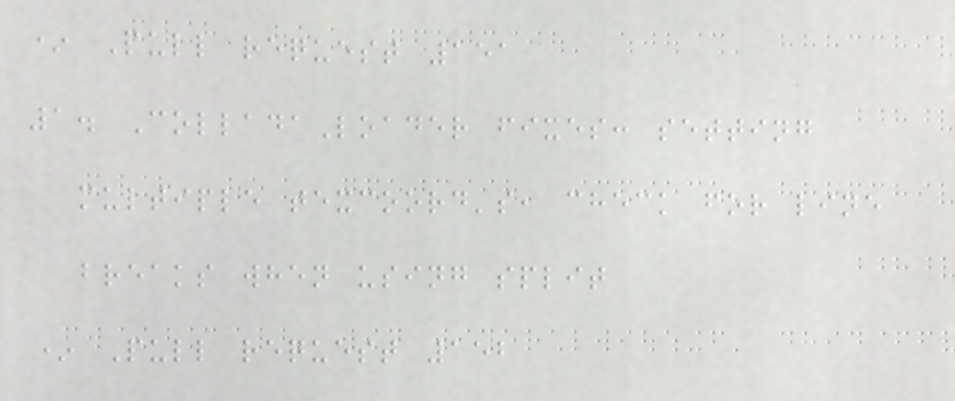* Pull request 151
1. ColladaLoader fixes: setting
multiple texcoord's, check for line
breaks when using split
* Pull request 152
